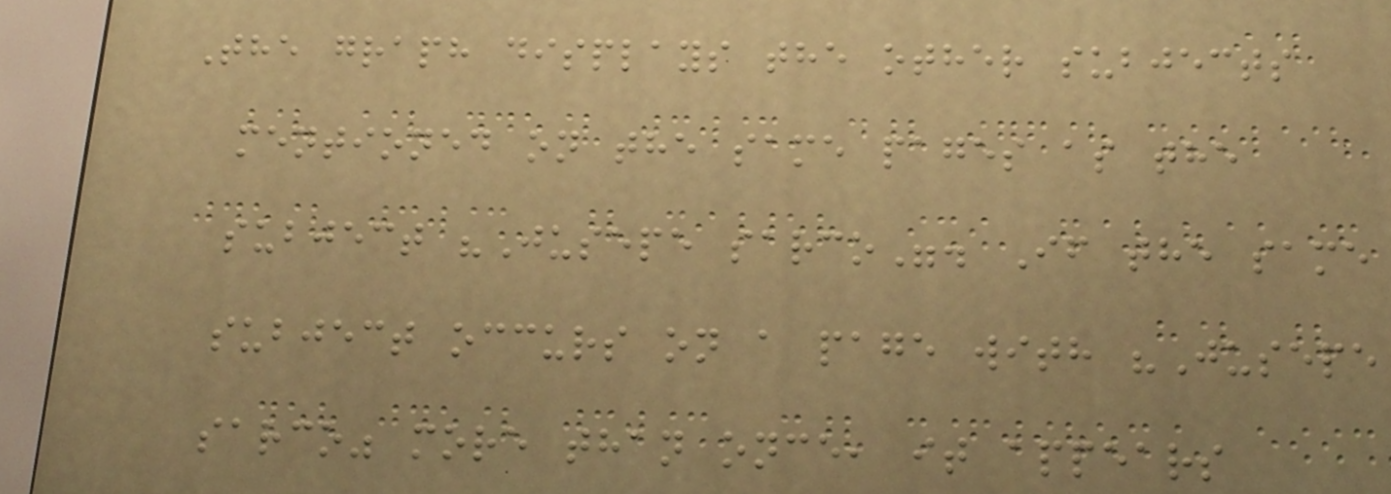The graph displays the other subjects
mentioned on the same pages as the
subject "Jusepe sarco". If the same
subject occurs on a page with "Jusepe
sarco" more than once, it appears
